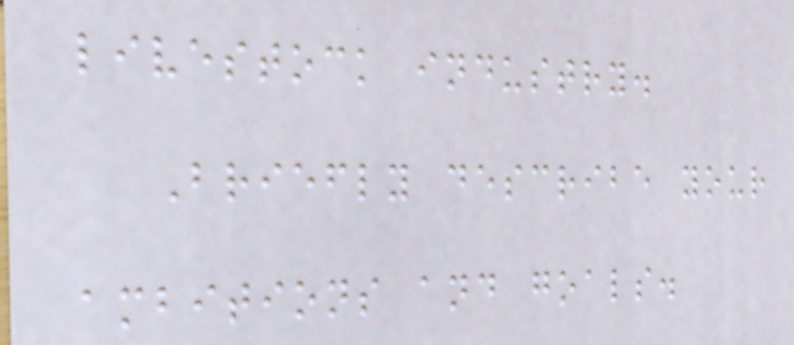livestock industry.
Briefly describe your
ambitions and goals.
